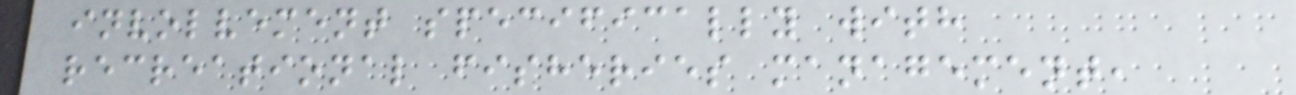involvement specifically with
recreational fisheries management,
